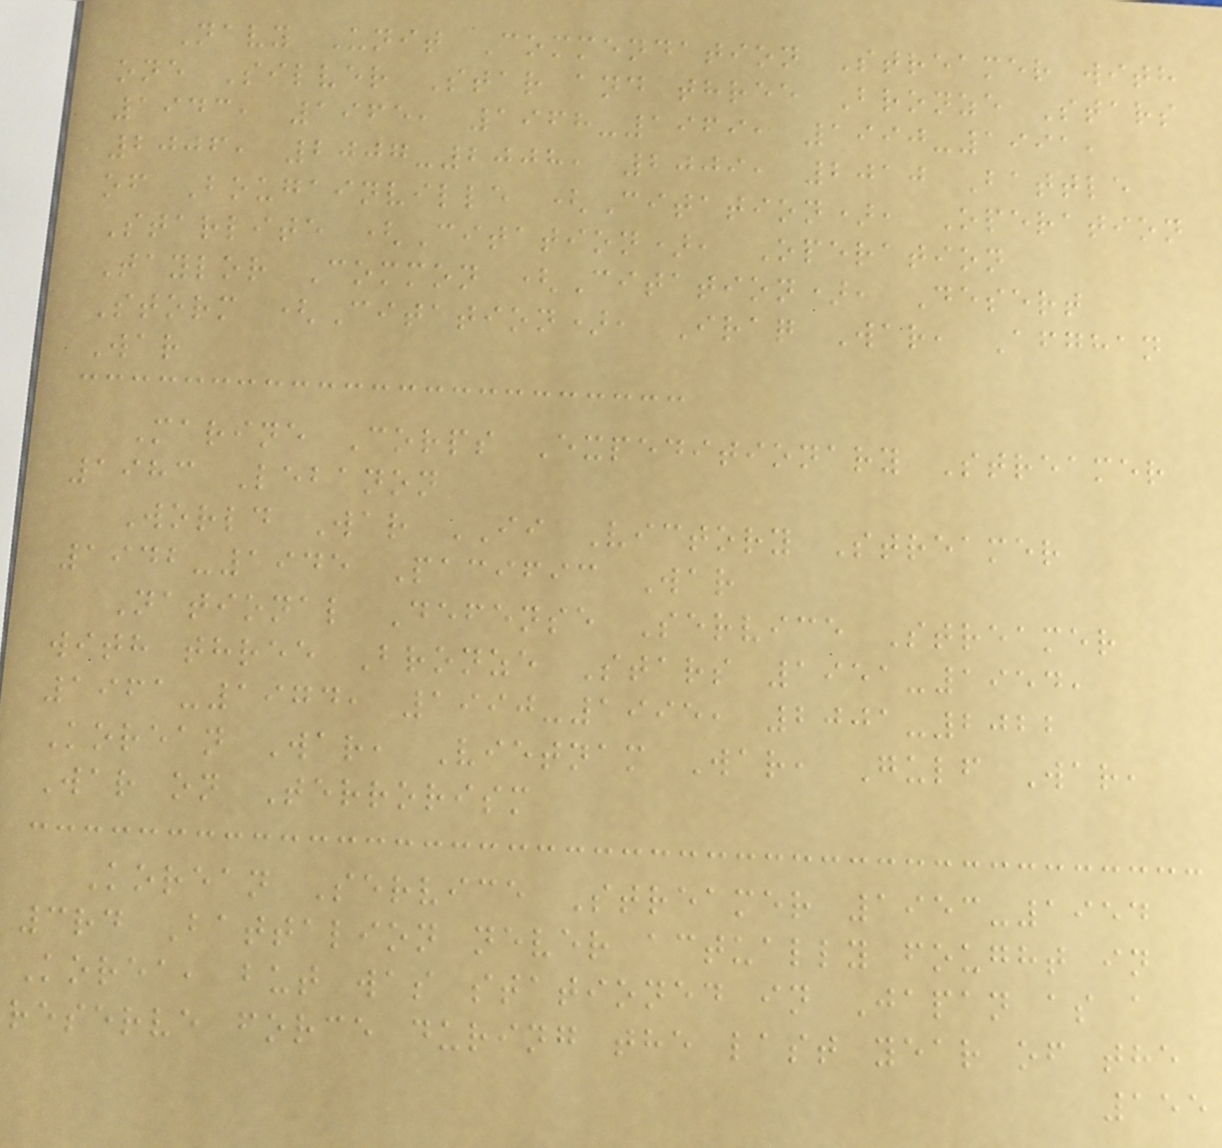Navy Unit Commendation Streamer with
one Silver Star and three Bronze Stars
1943, 1965, 1968-1969, 1990-1991,
2006, 2007-2008, 2009, 2010 Battle
of Bougainville (Citation), Operation
Starlite (Citation), Operation
Taylor Common (Citation), Desert
Storm (Citation), Iraq War, Afghan
War
Marine Corps Expeditionary Streamer
1983 Lebanon
World War II Victory Streamer
1942-1945 Pacific War
National Defense Service Streamer
with three Bronze Stars 1951-1954,
1961-1974, 1990-1995, 2001-2022
Korean War, Vietnam War, Gulf War,
War on Terrorism
Korean Service Streamer 1953-1954
3rd Battalion never actually fought in
Korea, but was stationed in Japan as a
reserve force during the last year of the
155
